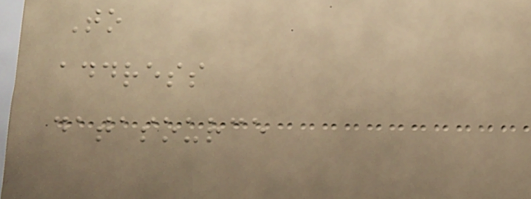To
address
datasource
